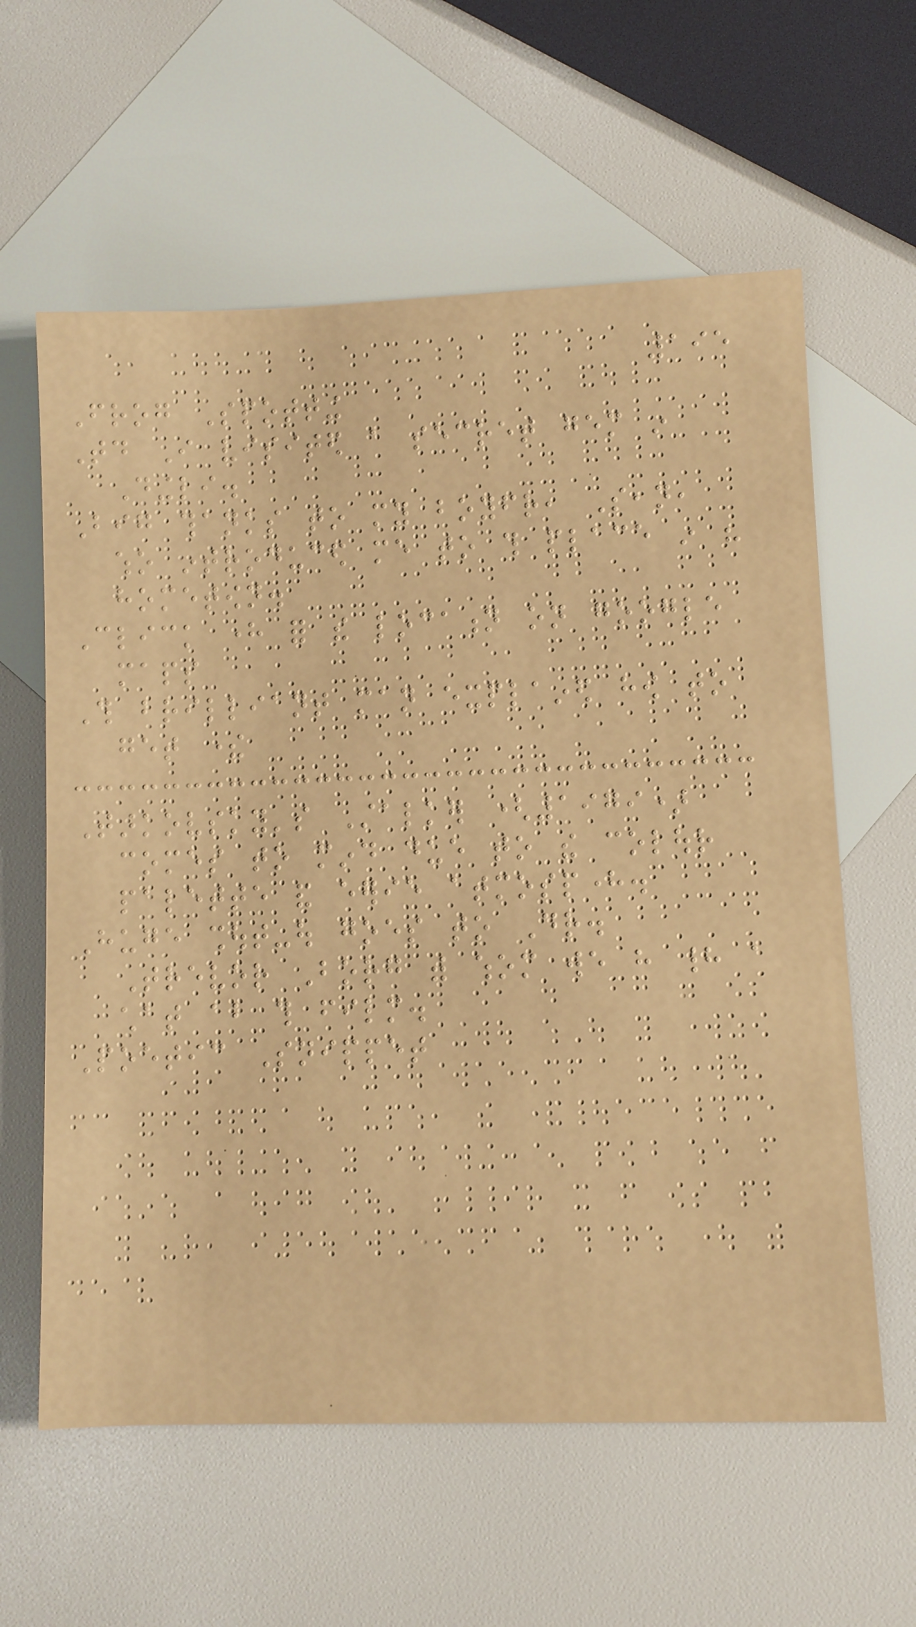195
Frog Spotting
Today I visited a secret gem in
Dingli.
Big thanks to my boyfriend, Sean,
who introduced me to this place in his
hometown.
Click here for the location on google
maps
This brilliant man explained how to
get there
Tarkovsky's Stalker (1979)
comes to mind due to the colour
palette and eerie atmosphere.
Huge shout-out goes to Dr.
Trevor Borg with whom we have had a
chat about this film.
Poetic Snippet
